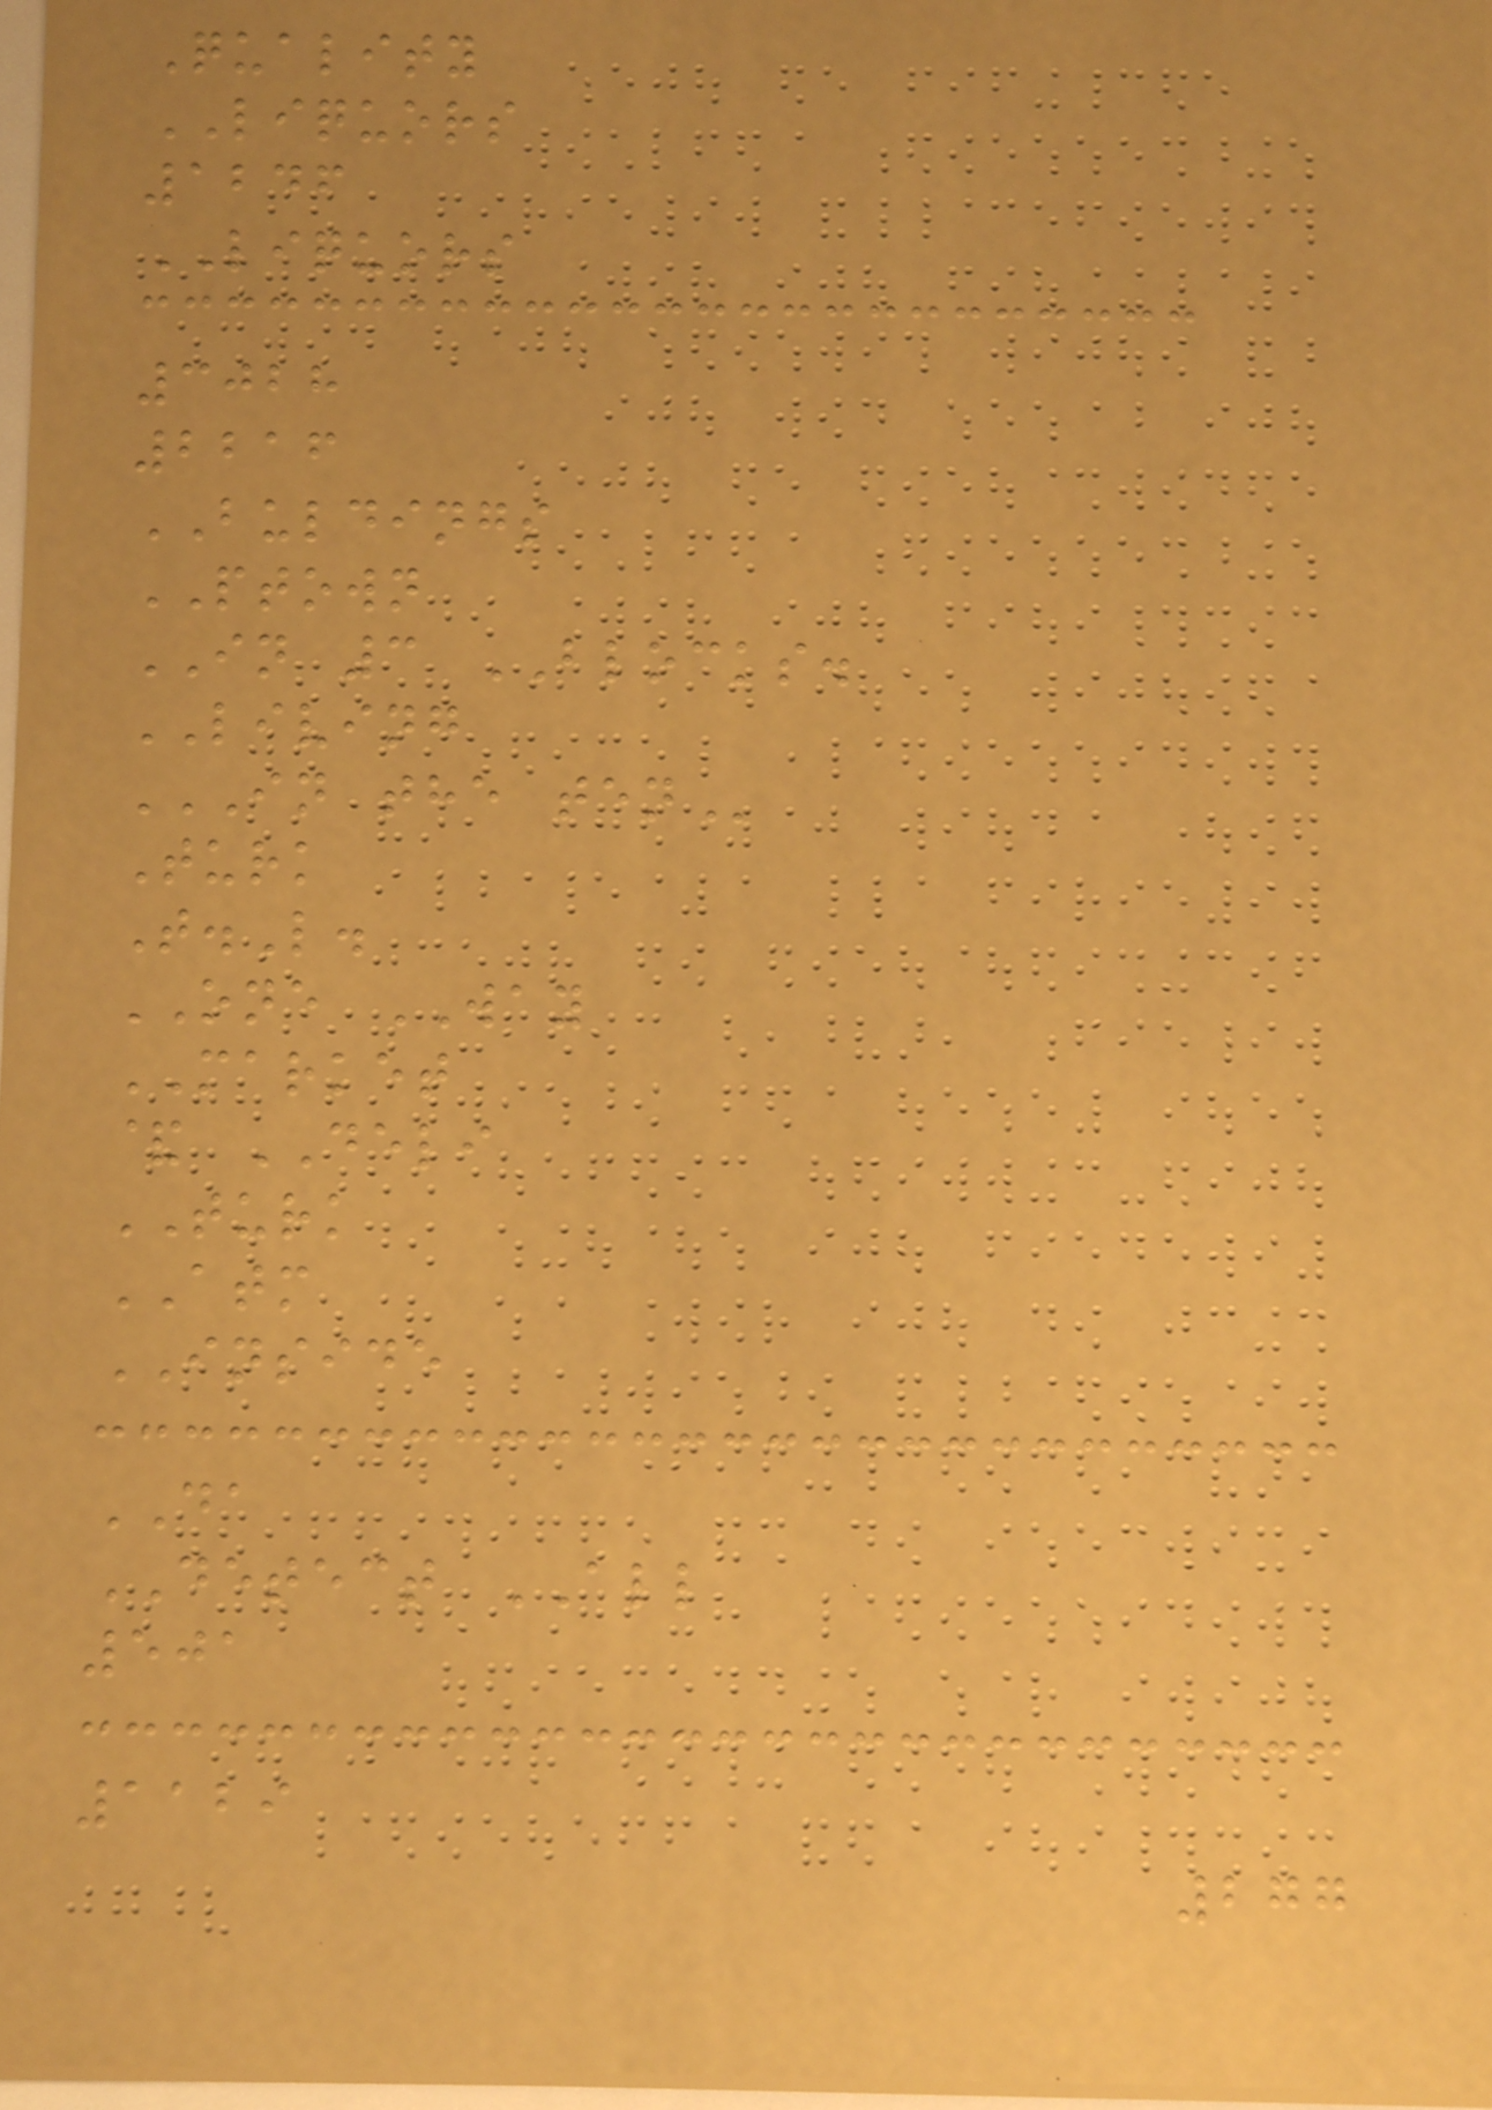Quality
LIQUORS
1246
LIQUORS
3028
2216
BULDINGS
PTOWN
IN 3 BLOCKS.
LIVING
IN THE TEN
Turk
T.L.
ONE WAY
MARKET
& DELI
TURK
ATM
INSIDE
DA
DETECT ALL
501
1129
277
